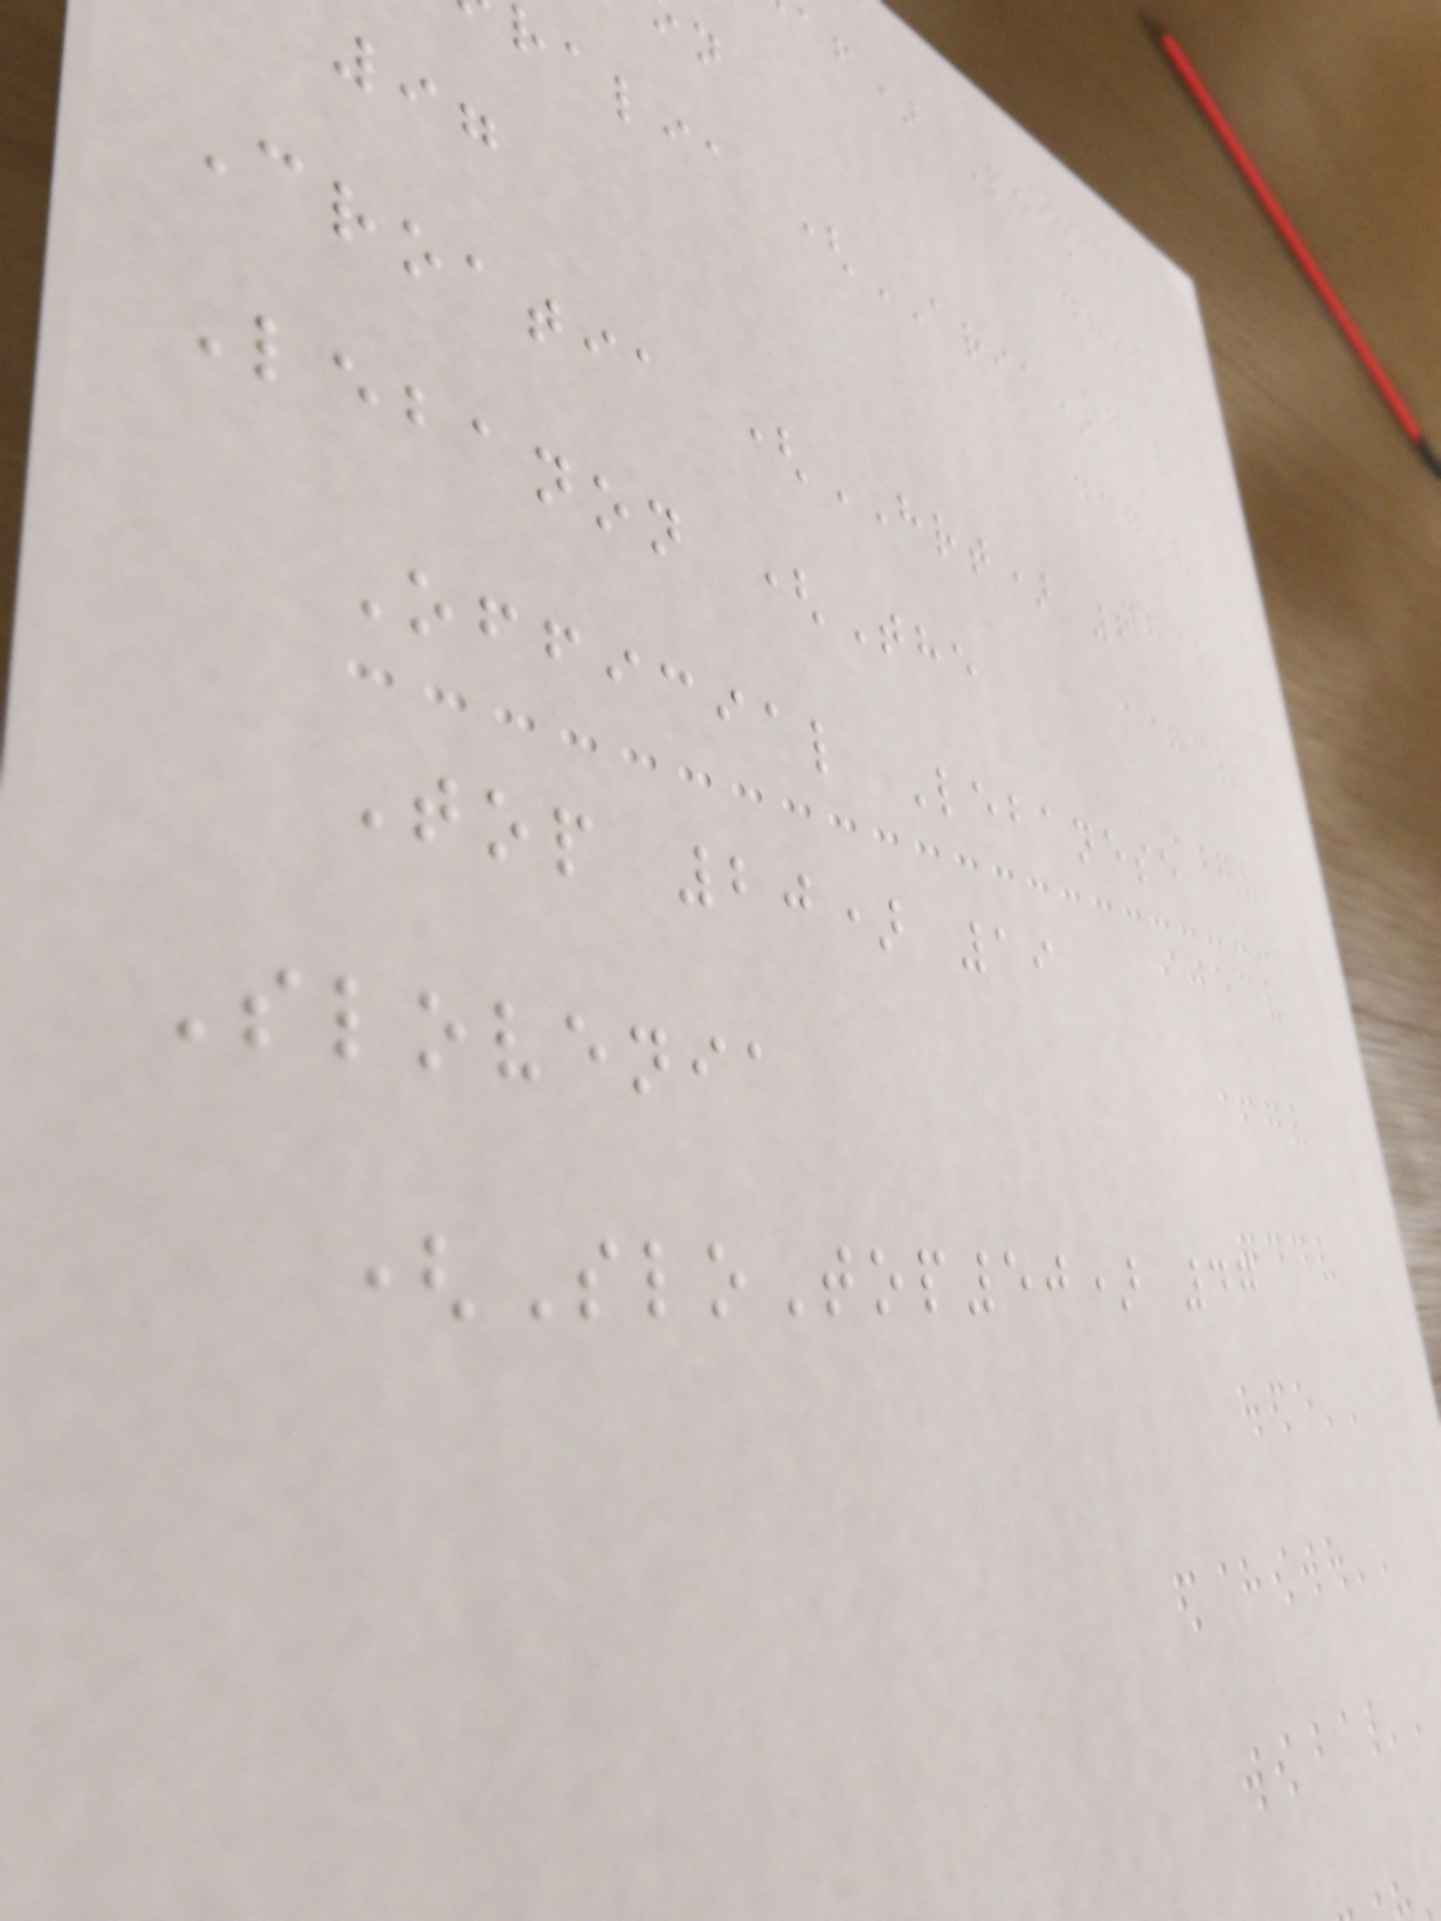af) Peak
ralia (ARIA)
97
Croatia (HRT) 6
Lebanon (The
Official Lebanese
Top 20) 19
Slovenia
(SloTop50) 47
